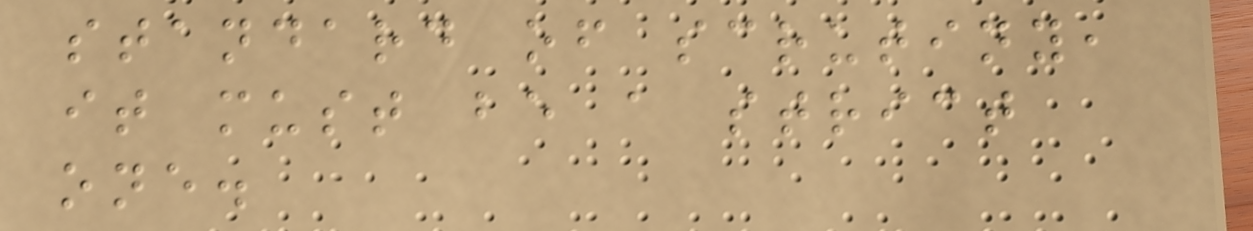standard of scrutiny,
it must be a strict
one.
